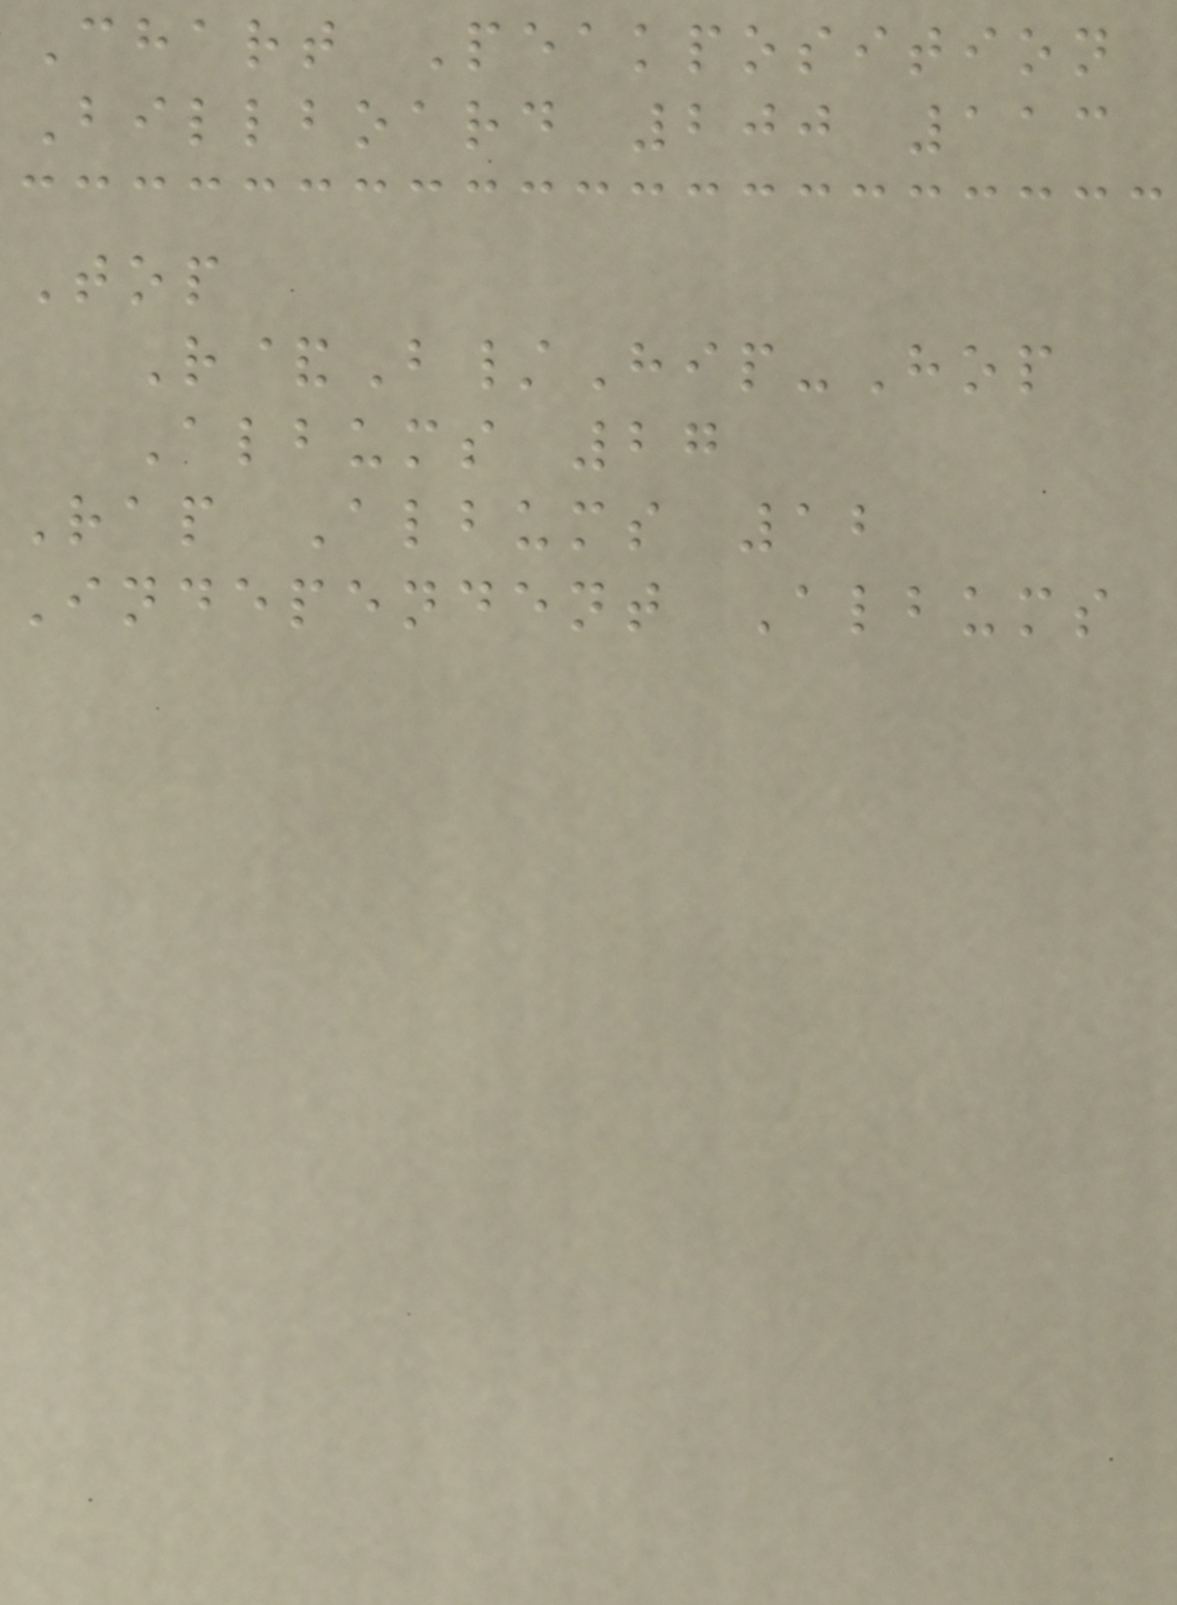Chart Peakposition
Billboard 200 113
Top
R&B/Hip-Hop
Albums 27
Rap Albums 12
Independent Albums
